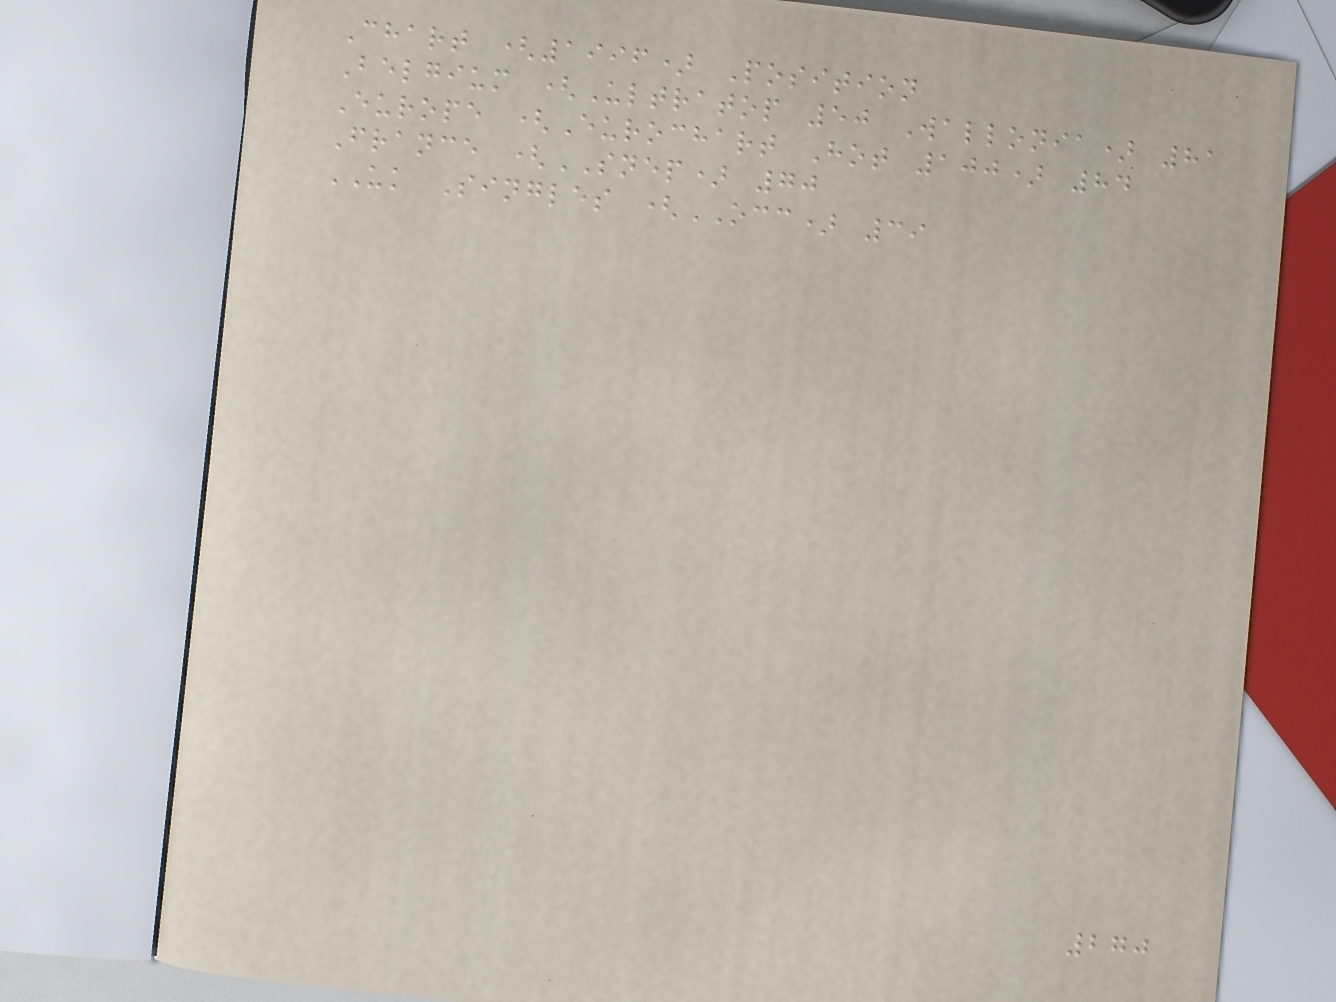Chart (1996) Position
Belgium (Ultratop 50 Wallonia) 81
Europe (Eurochart Hot 100) 84
France (SNEP) 70
UK Singles (OCC) 39
270
